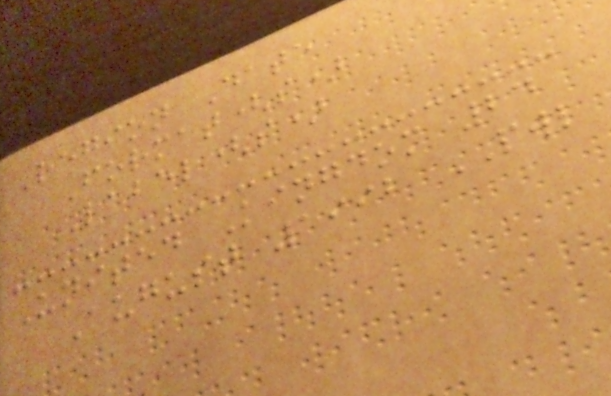Region Date
Format(s)
Label(s)
United Kingdom 24
August 1992 PWL
